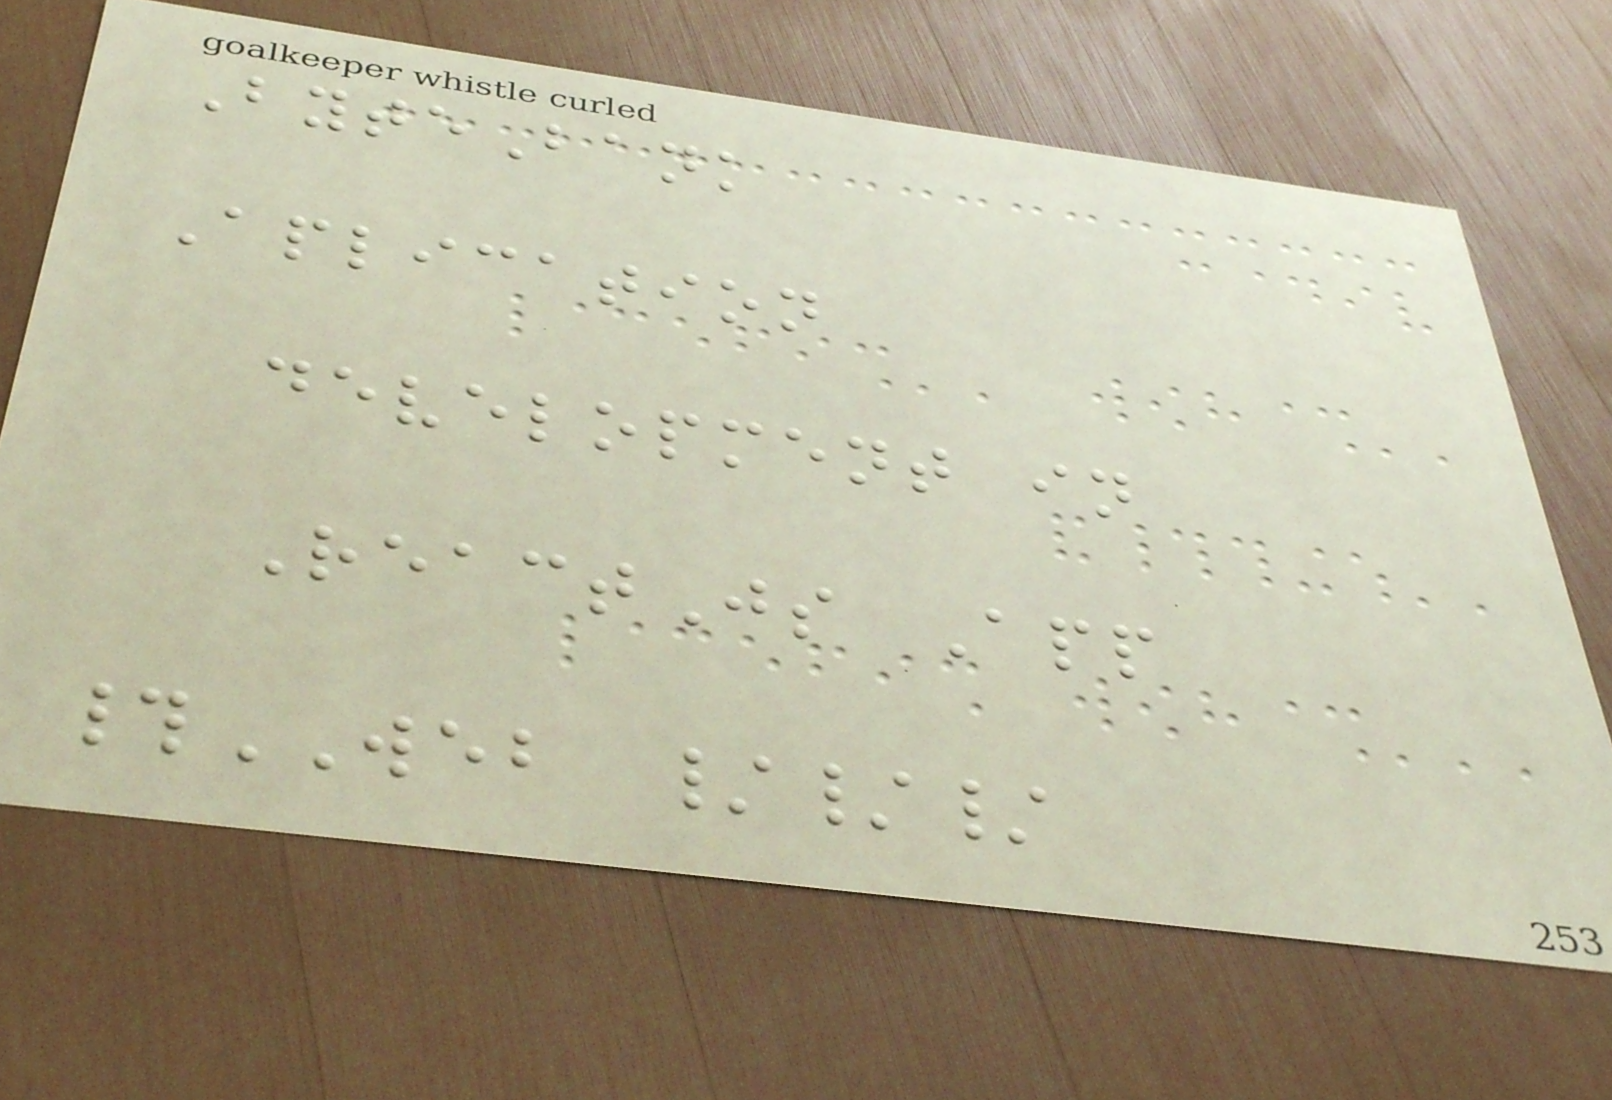ByteBank
Aplication
development in
ReactJs App
#WEB ///
